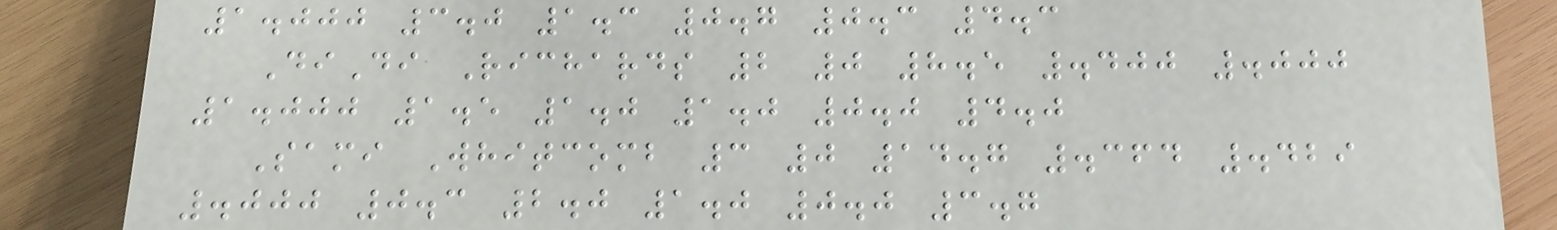1.000 3.0 1.3 0.7 0.3 4.3
DiDi Richards 2 0 8.5 .400 .000
1.000 1.5 1.0 1.0 0.0 4.0
Sami Whitcomb 3 0 14.7 .364 .429
.000 0.3 2.0 1.0 0.0 3.7
